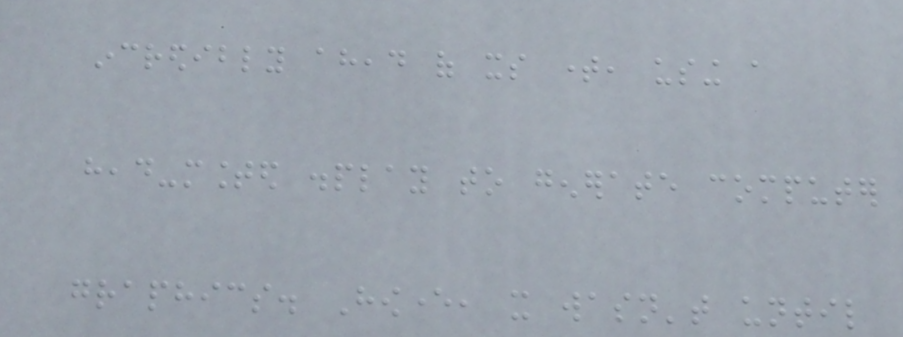incredibly ahead of its time, using a
head-mounted display to generate computer
graphics. However, it wasn't until
